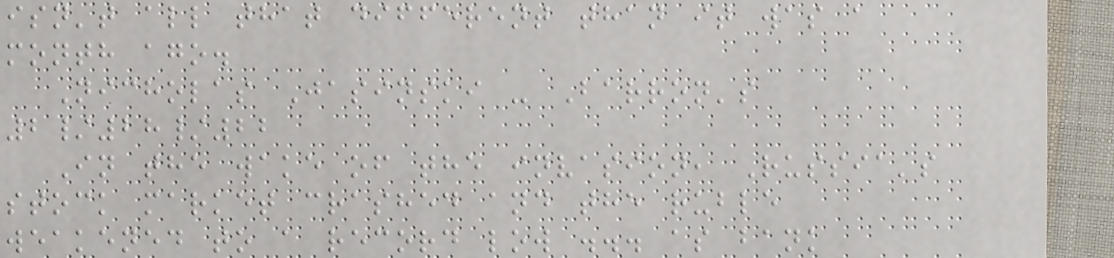isn't all that different than it was a
month ago.
Nicholas Jasinski - Barron's
2/28/22
In the wake of the invasion, Russia's
stock market crashed and the ruble
weakened to a record low ... as bank
